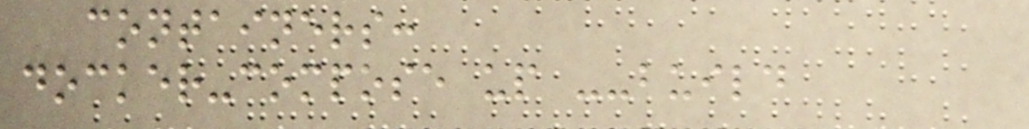containers:
docker-compose up --build
